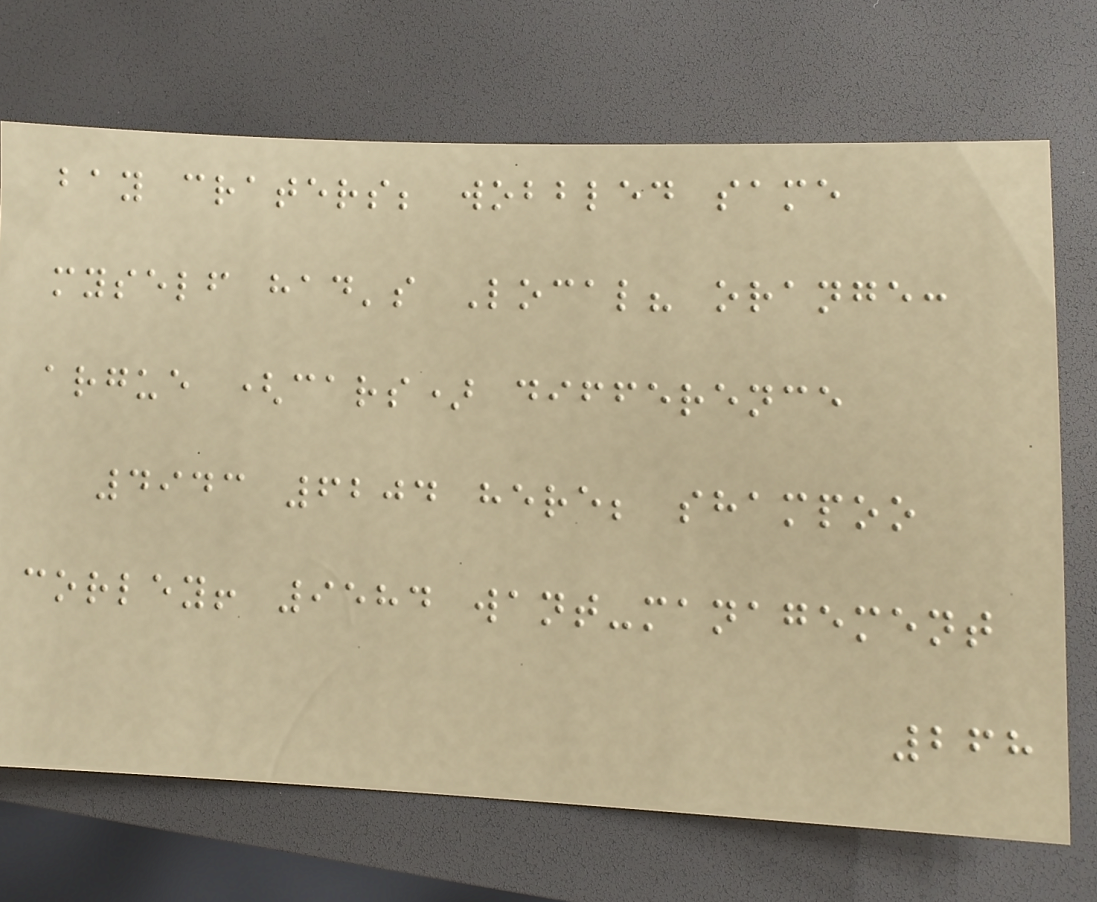bay craters; wobbled same
myself had's Local? orange:
argue (cars) difference
4943 6204 here; shampoo
corley! 9584 want-management
268
